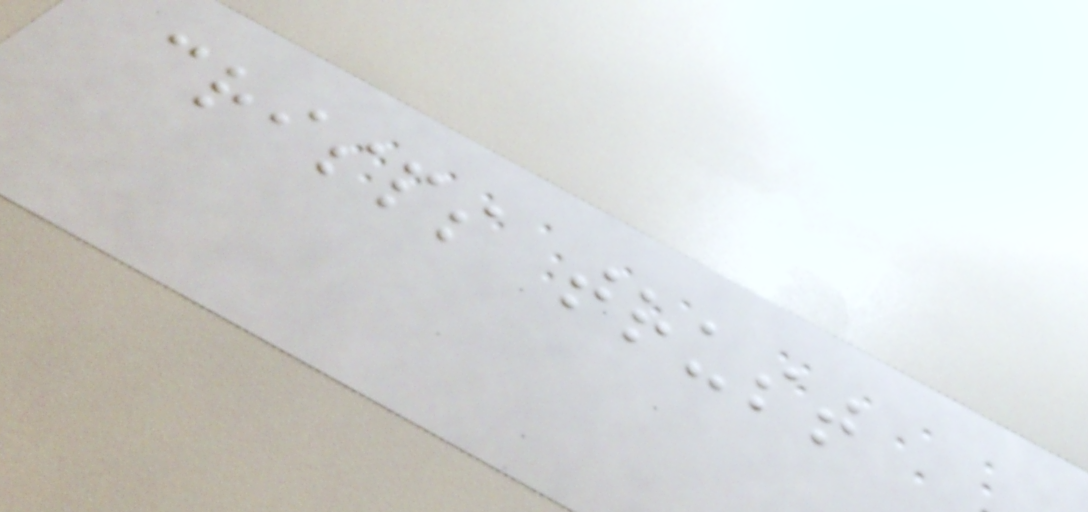crisps trust
